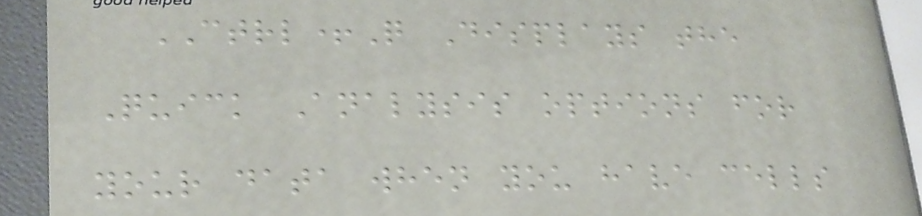CTRL+Q Displays the
Quick Analysis options for
your data when you have cells
